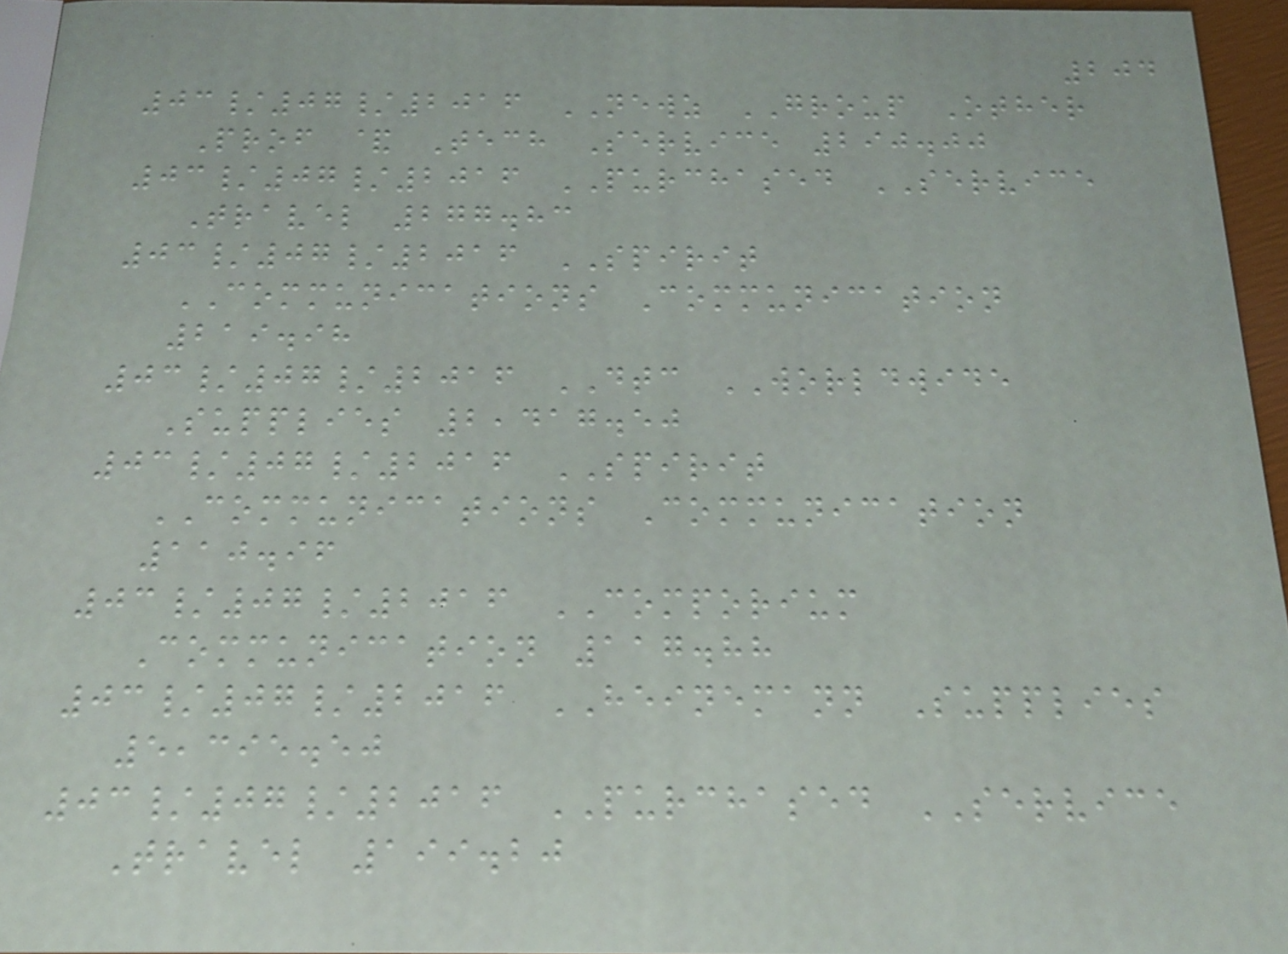204
03/07/2016 NEWZ GROUP Other
Prof & Tech Service 290.00
03/07/2016 PURCHASED SERVICE
Travel 277.83
03/07/2016 SPIRIT
COMMUNICATIONS Communication
219.98
03/07/2016 DTC WORLDWIDE
Supplies 2,417.50
03/07/2016 SPIRIT
COMMUNICATIONS Communication
110.96
03/07/2016 COMPORIUM
Communication 117.88
03/07/2016 HEINEMANN Supplies
5,395.50
03/07/2016 PURCHASED SERVICE
Travel 199.20
